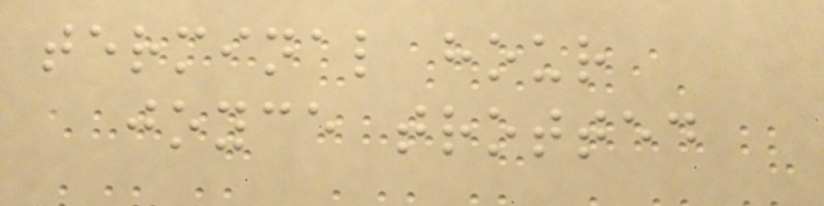terminal hour
joyce trotted
